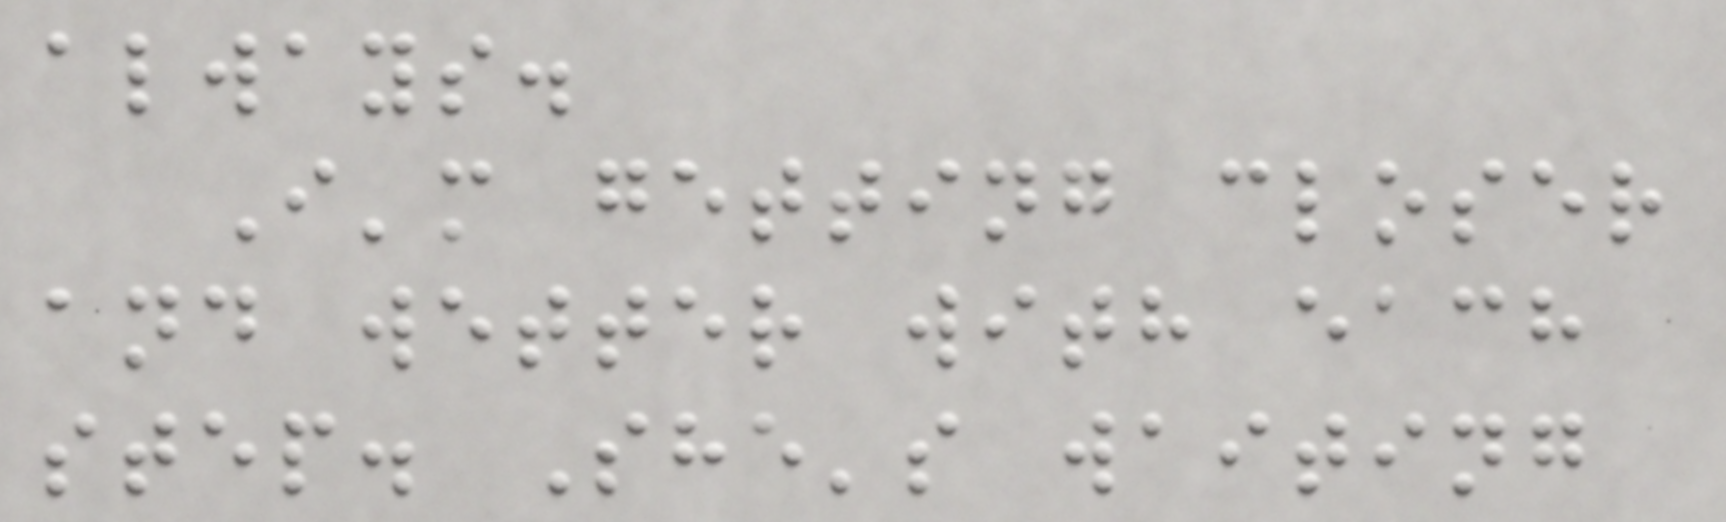always.
I'm getting closer
and wetter with each
step. She's waiting
